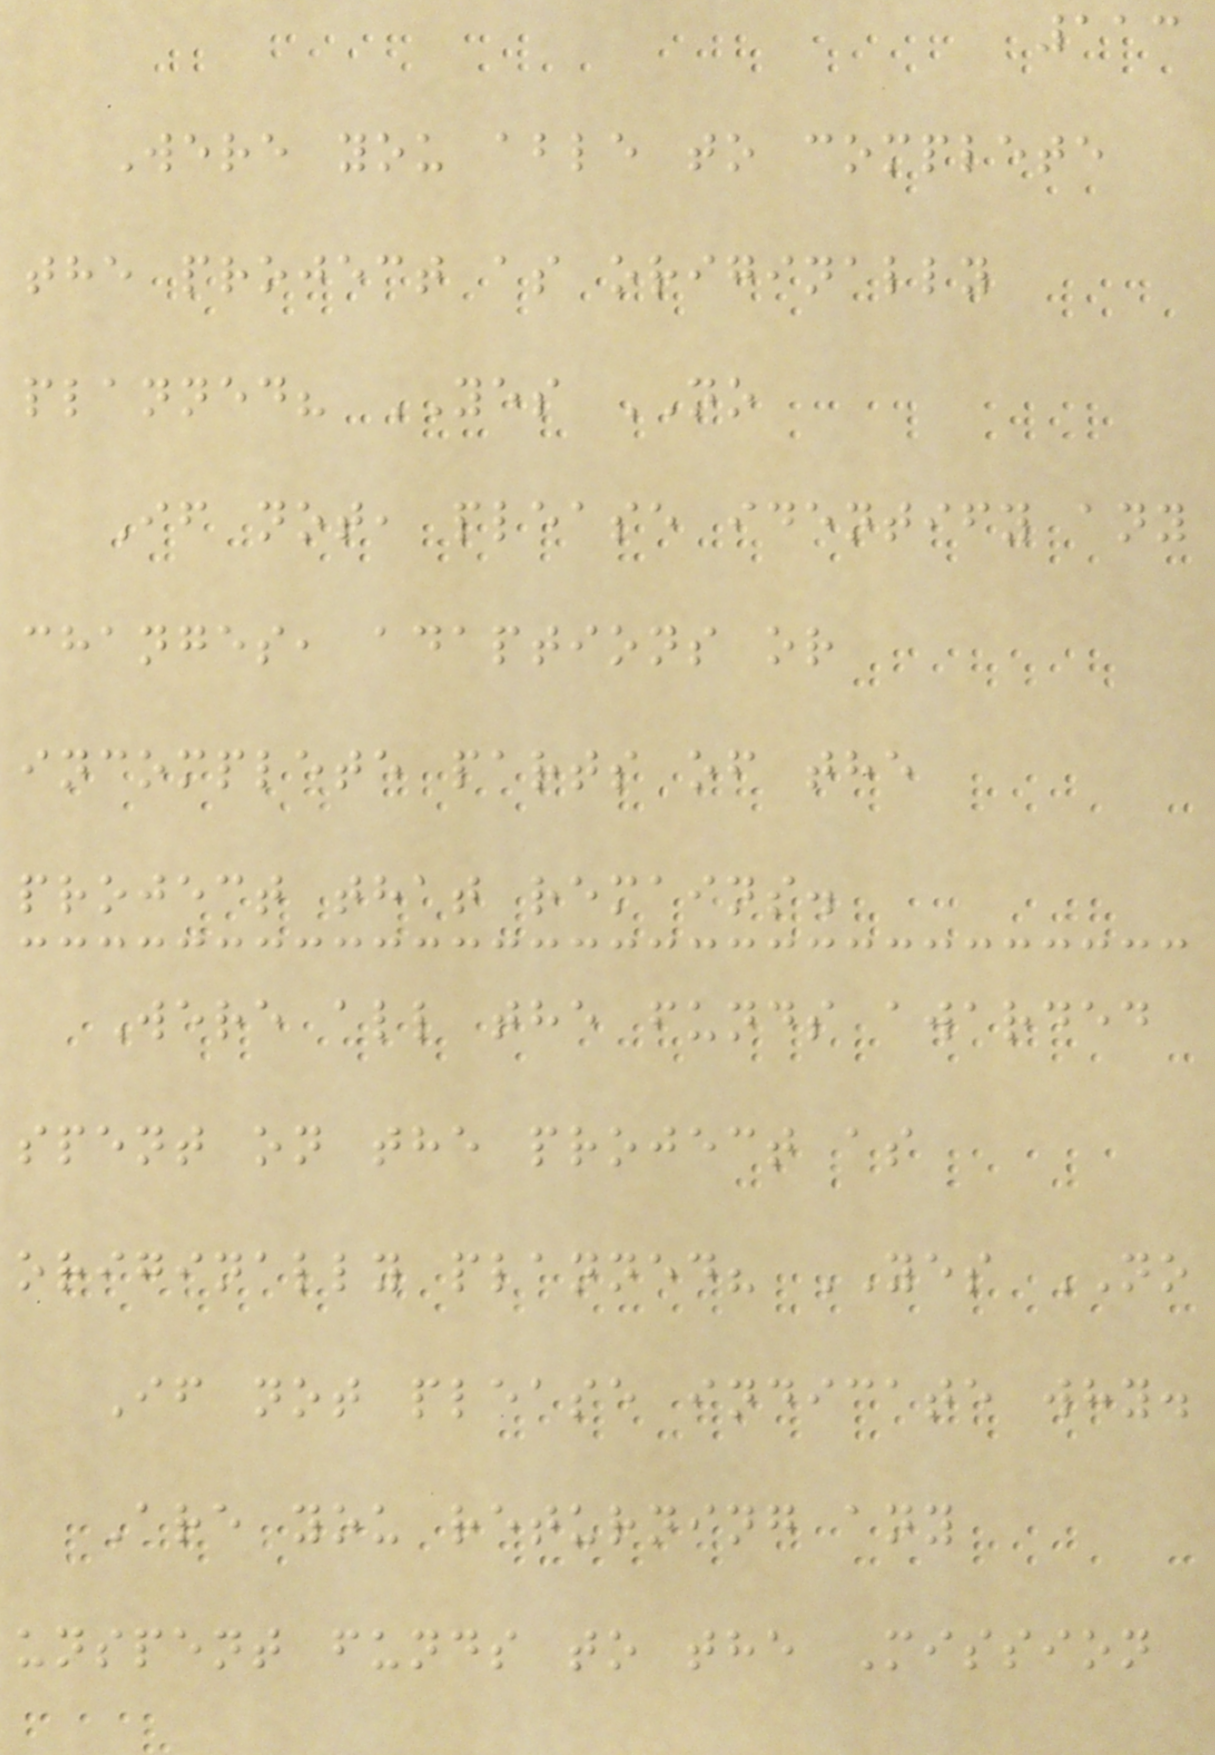113
Were you able to complete
the project as originally
planned? YES NO
If not, please identify any
changes, adaptions or
incomplete parts of the
project that remains.
Were all the funds awarded
spent on the project as
originally planned? YES NO
If not please indicate why.
Are you returning any
unspent funds to the Mission
